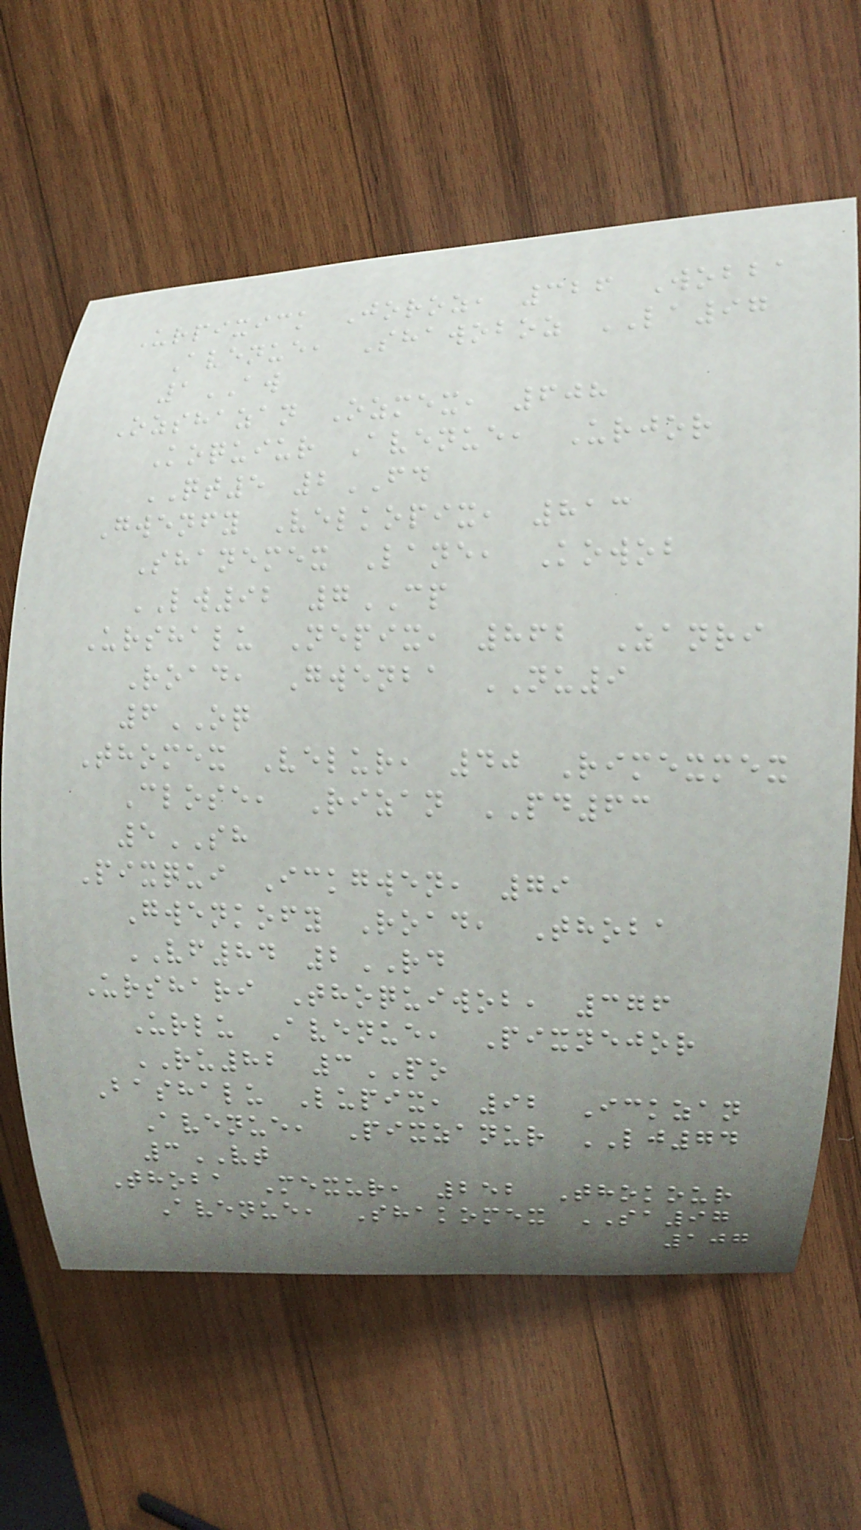Urpixick Joroz, 326 Wobba
Avenue, Shawoboz LA97
1AW
Ozshazan Ozmex, 608
Koquiur Avenue, Urjor
QT5 2FD
Gwenfy Velkopix, 813
Shanemex Lane, Kowob
LW92 7CP
Urshalu Nepix, 862 Zanri
Road, Gwenba NU9
6OQ
Thomex Velur, 40 Rimexmex
Close, Rizan PD63
5SH
Pixqui Ickgwen, 79
Gwenkofy Road, Thoba
VF84 2RD
Urshari Thoquiwob, 376
Urlu Avenue, Pixnejor
RU82 3PO
Bashalu Lupix, 92 Ickzan
Avenue, Pixzanur LJ74
3VT
Thoba Mexur, 252 Thokour
Avenue, Shakomex SA97
107
